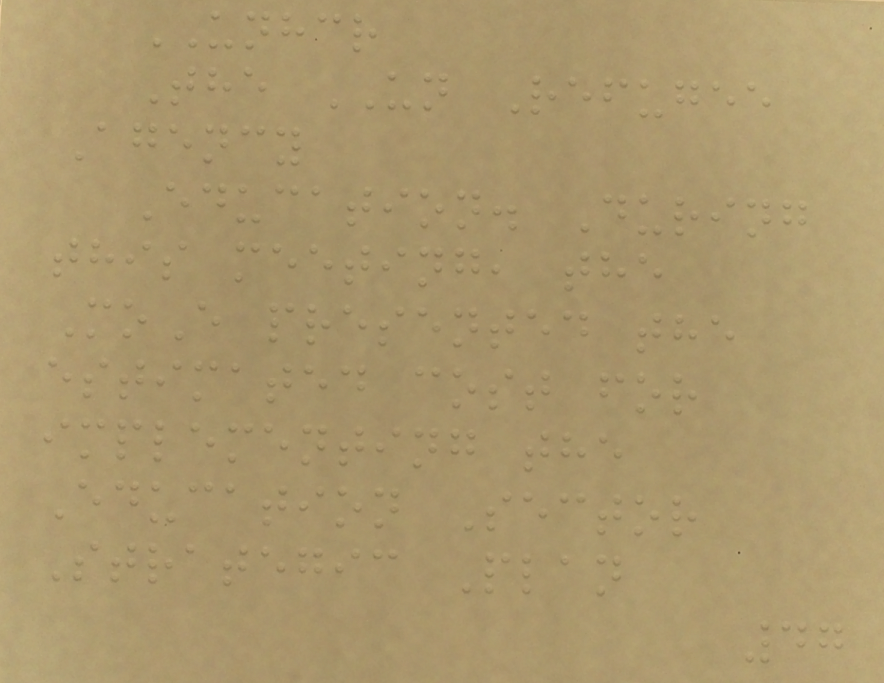UNHCR
The UN Refugee
Agency
Education. During
this meeting, the
MoE presented the
estimated cost for
implementing the
Education Sector
Strategic Plan
47
